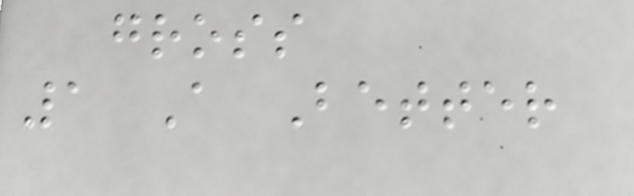gross
1 A Better
